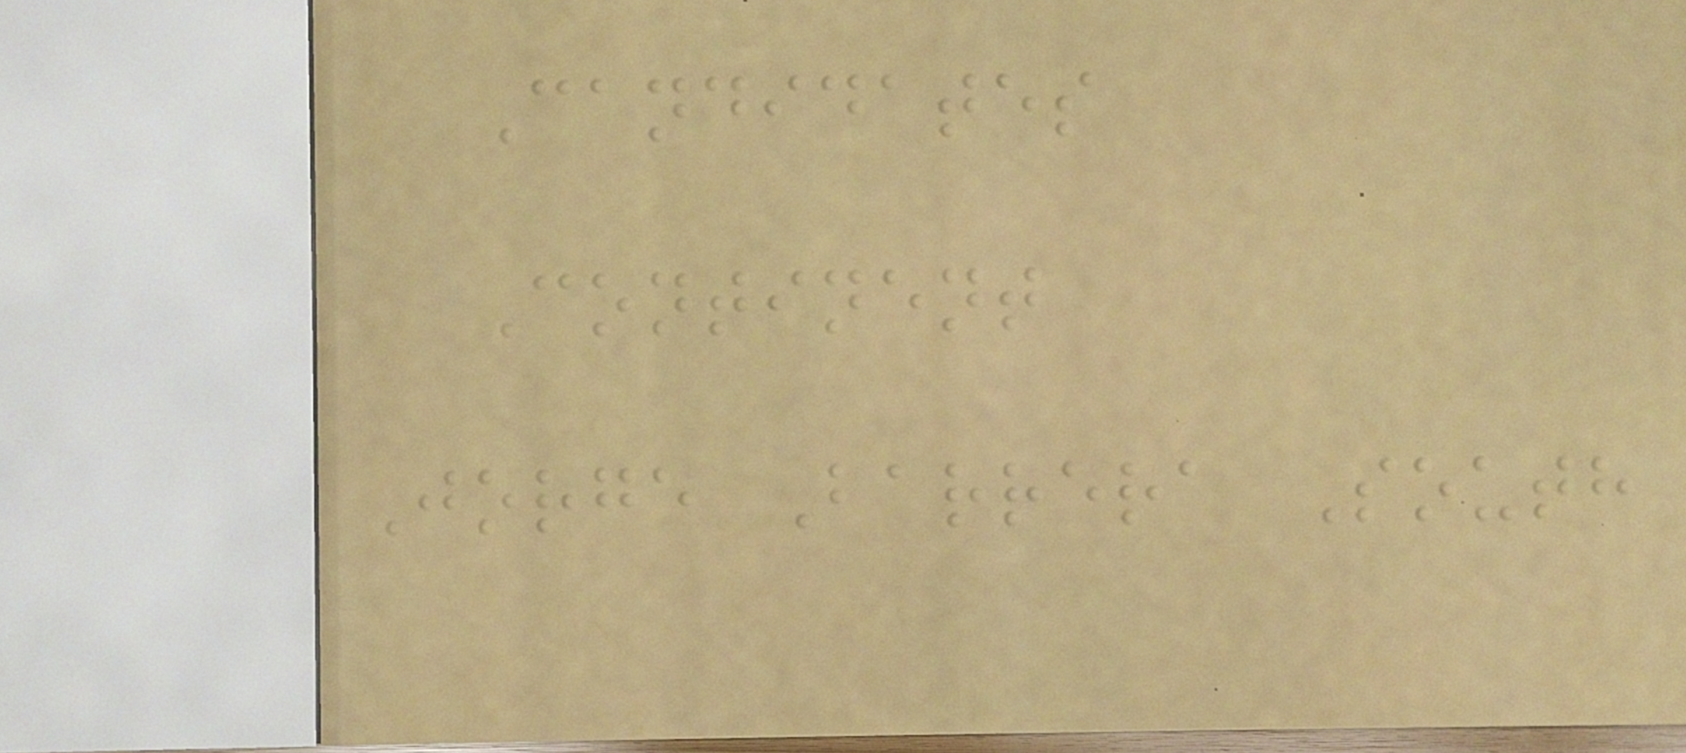Candidates
Continent
Jorge Barrera South
